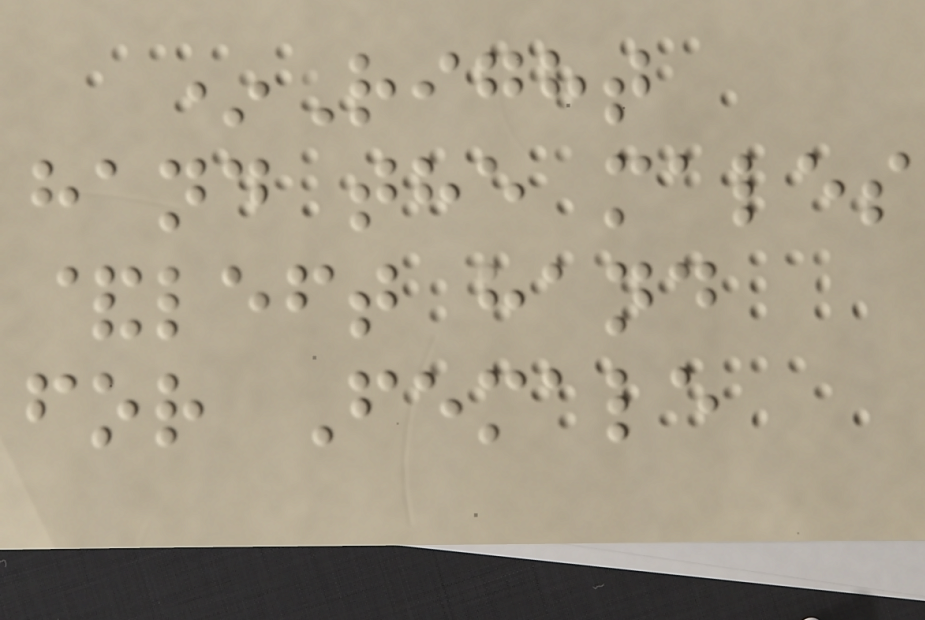*Right
hand the males
&left hand
for Female
